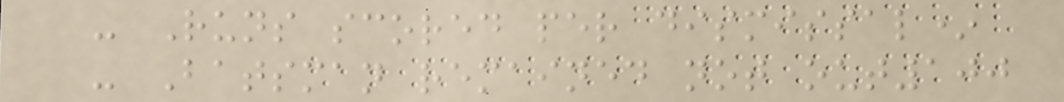- Runs scored per dismissal*
- Batsman remained not out100
